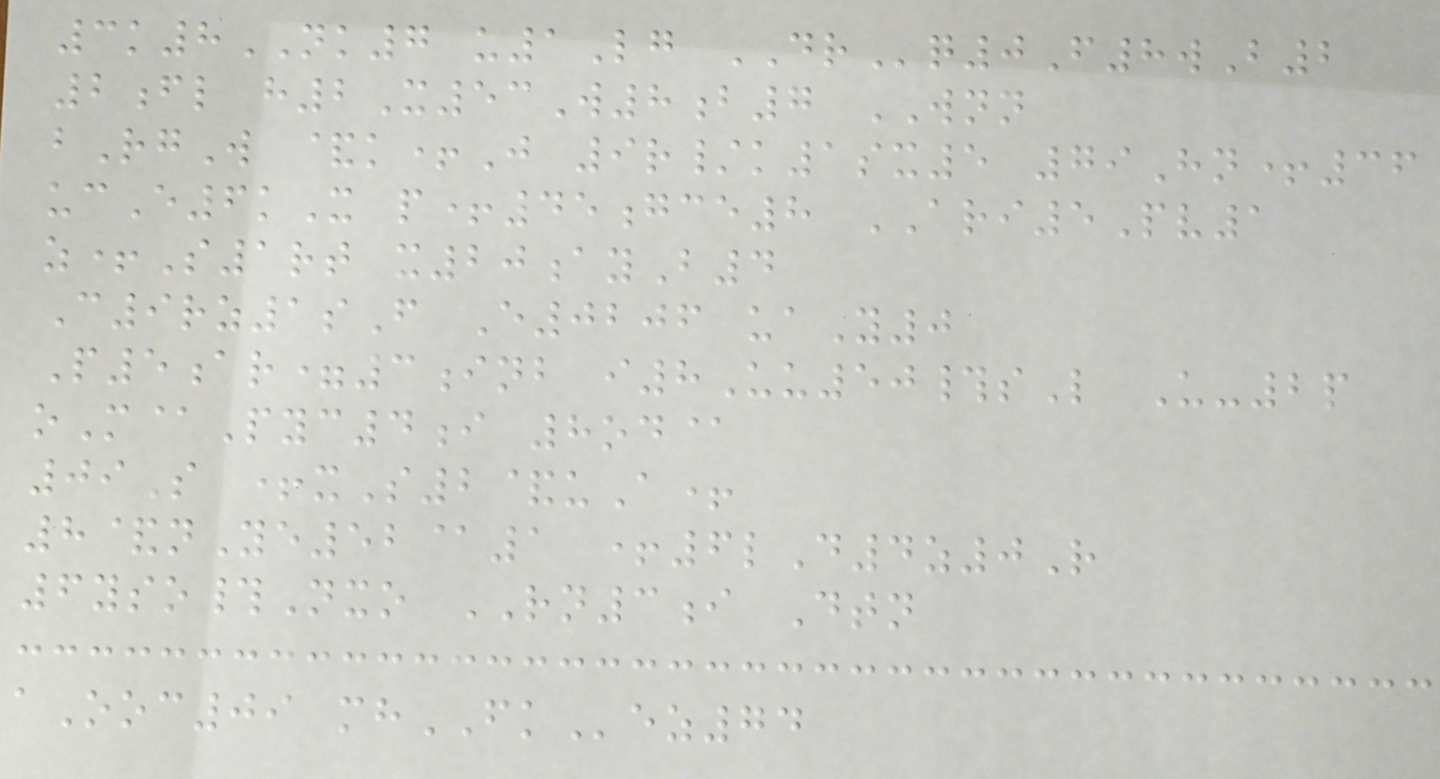3k8NK7 u1Lg DRq0F8wB2
2fl h2X53W8b7 WNN
bRgW &k+J 9r/k1sx5 79Hn+36
ucE6kX p+45gce8 ARI5Pv1
z+S1rt x20ayB4
C9rz1sF E0206 uaY0
P5ar=3inb i8Uu50#sL U-2p
oM@Pyc4i 8od@
09S +xS2&uA+
8&nYe52@1 +6lD4z0R
6yso#Nxo RN3i Dtn
aOoc09 mhFKez74
